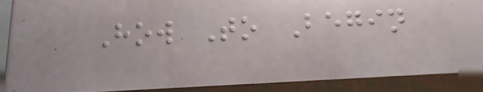How To Begin
